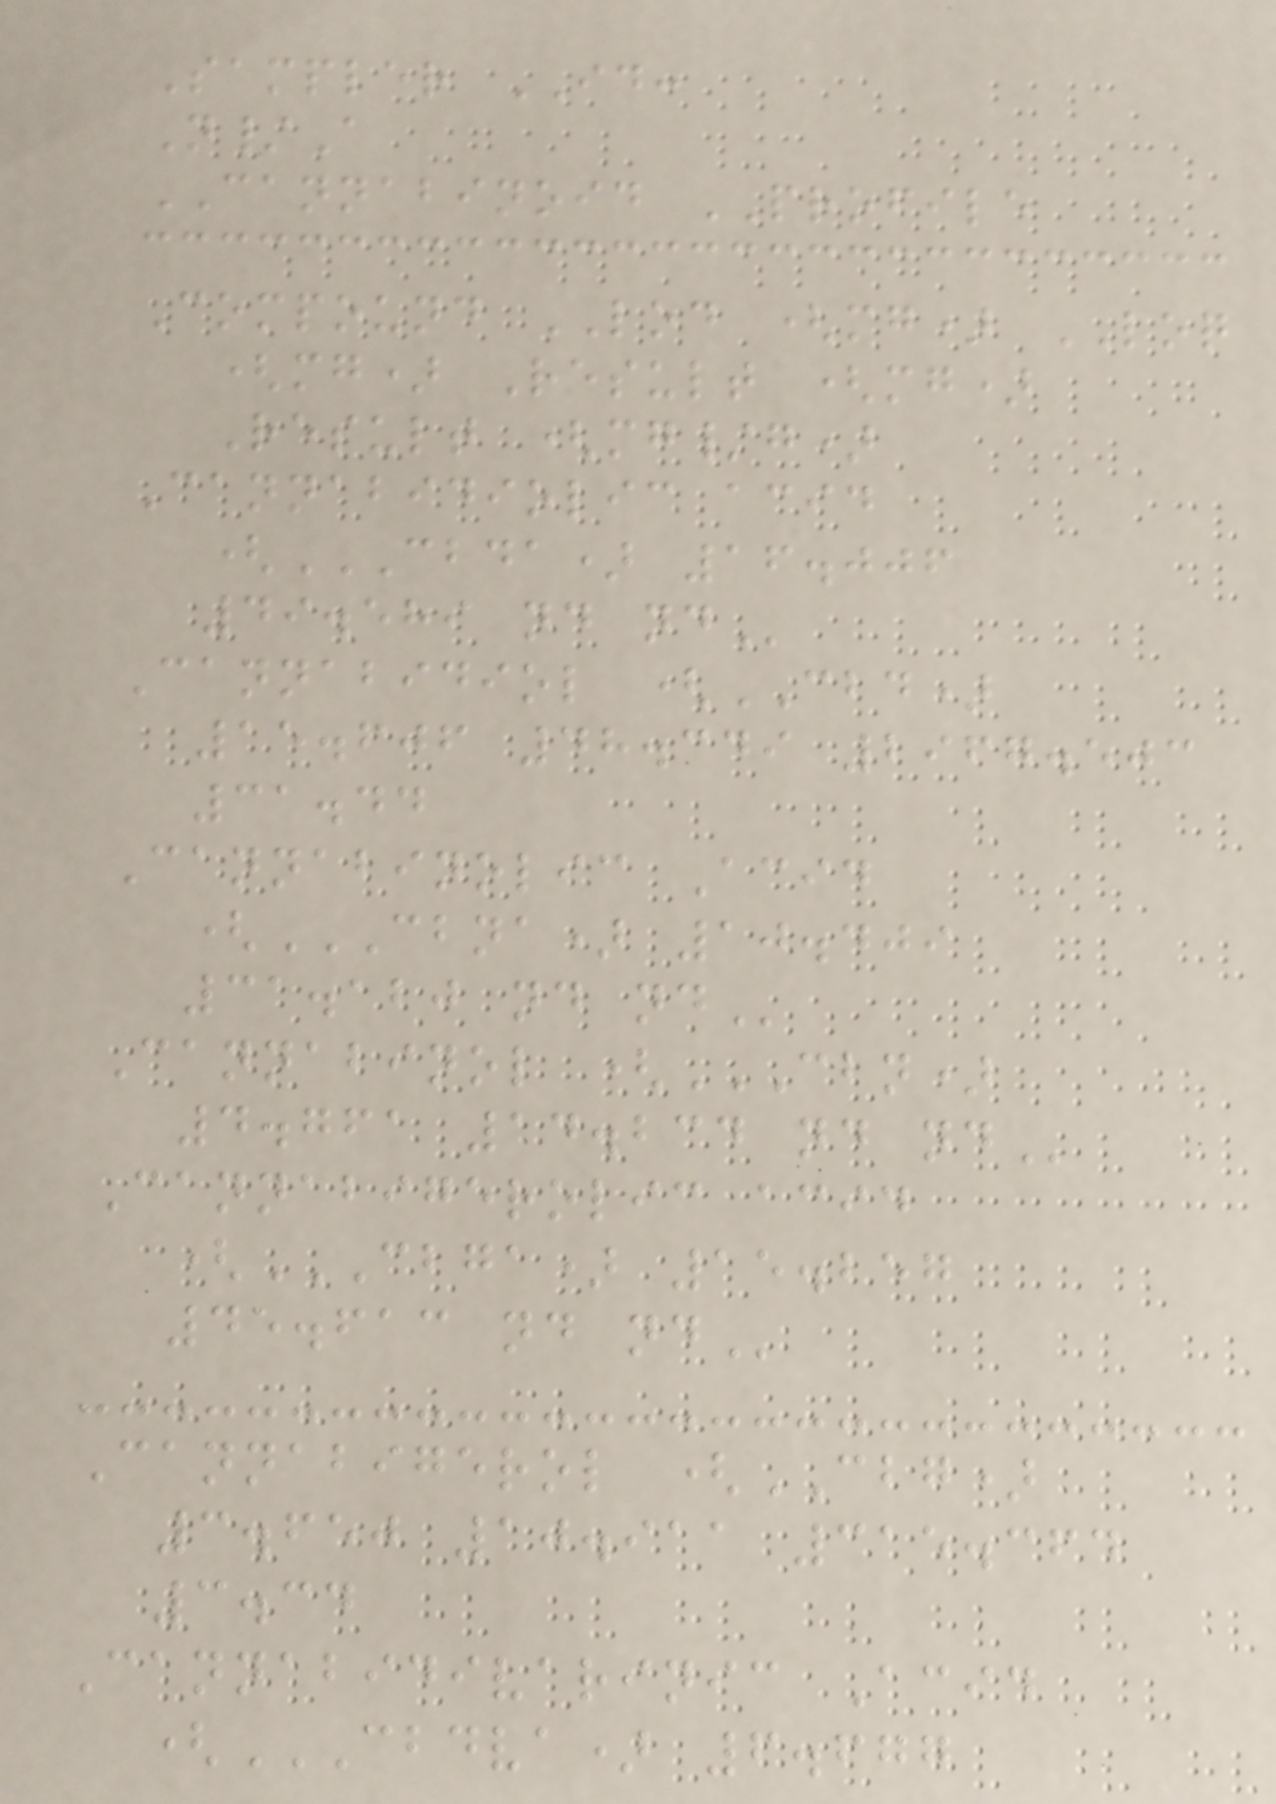Sampler ID:
N/A
CANNABINOID PROFILE
Compound LOD (mg) LOQ
(mg) Result (mg)
Result (mg/g)
Cannabidiolic acid
(CBDA) 16.006
49.589 ND ND
Cannabidiol (CBD)
15.606 48.349 2967.503
31.44
Cannabinolic Acid
(CBNA) 10.409
31.120 ND ND
Cannabinol (CBN)
4.761 14.234 ND ND
Cannabigerolic acid
(CBGA) 15.257
45.613 ND ND
Cannabigerol (CBG)
3.650 10.911 315.364
3.34
Cannabidivarinic Acid
(CBDVA) 6.677
